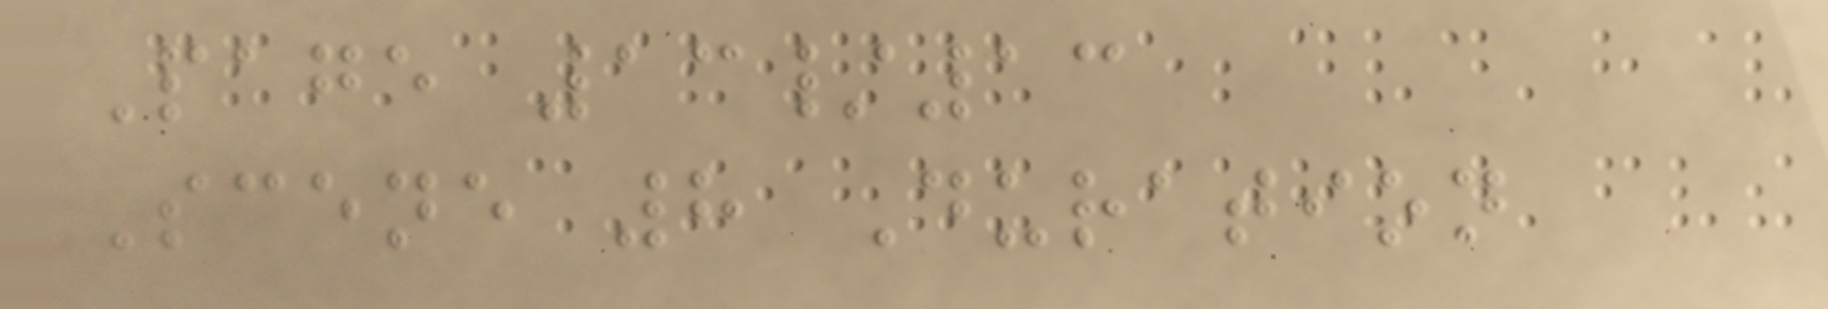Page 13/13
Scene 8 Duration
